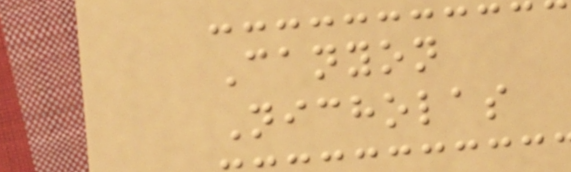Canyon
Nicholas
